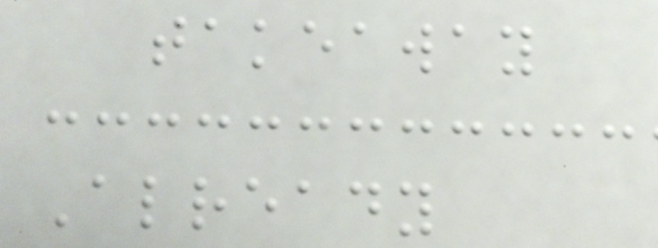takeaway
Already
